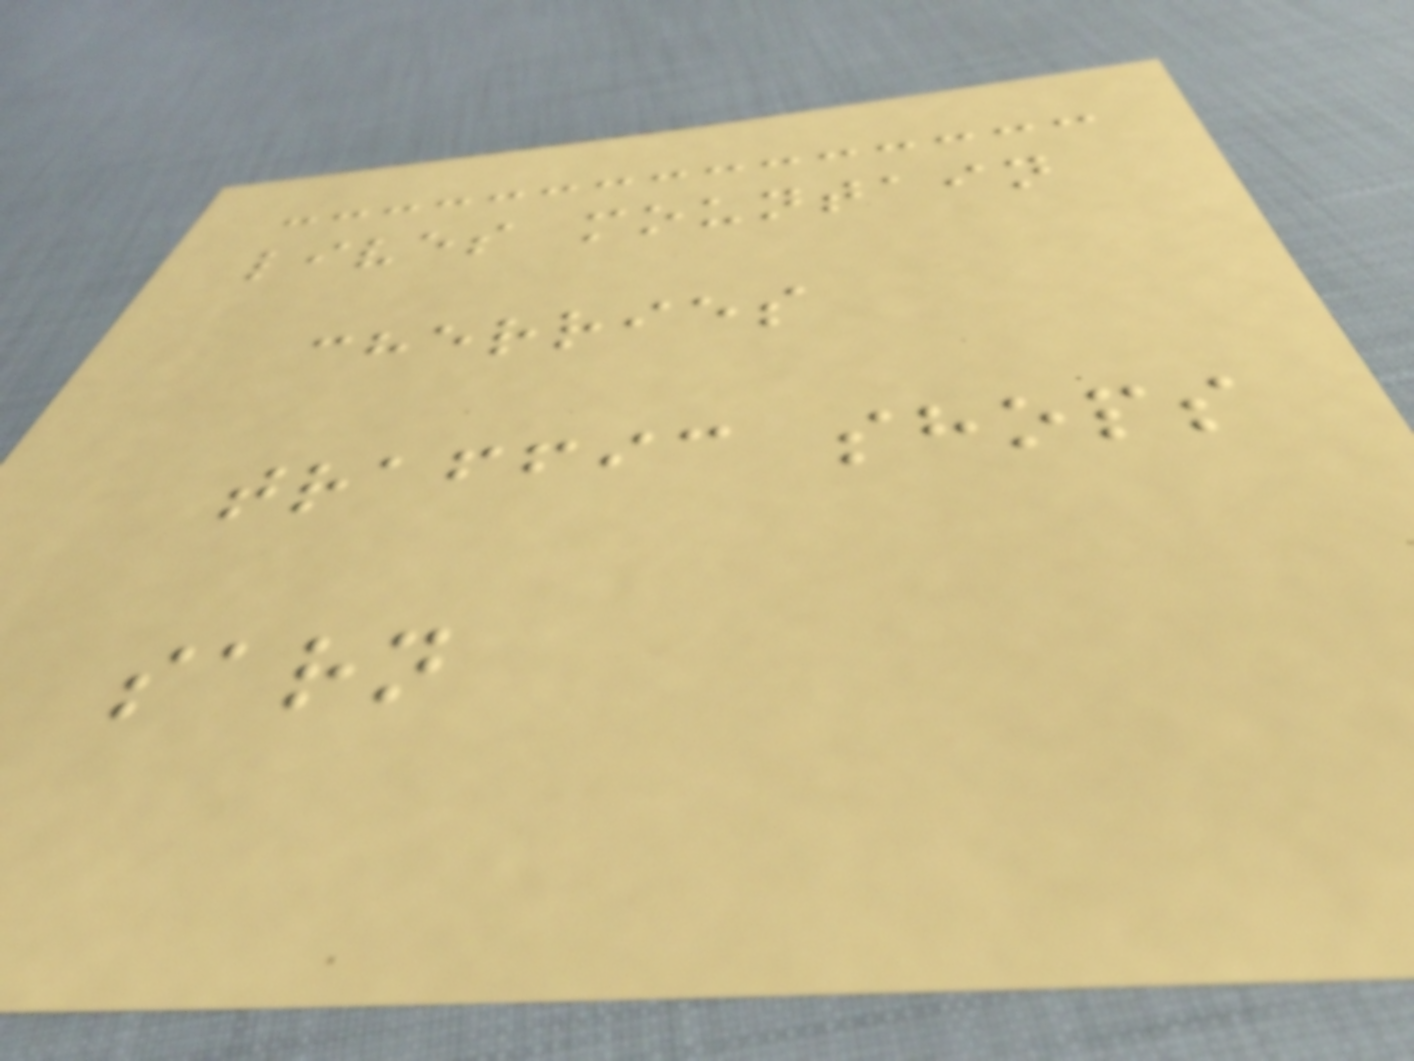lives mountain
cherries
traffic shops
sarn
